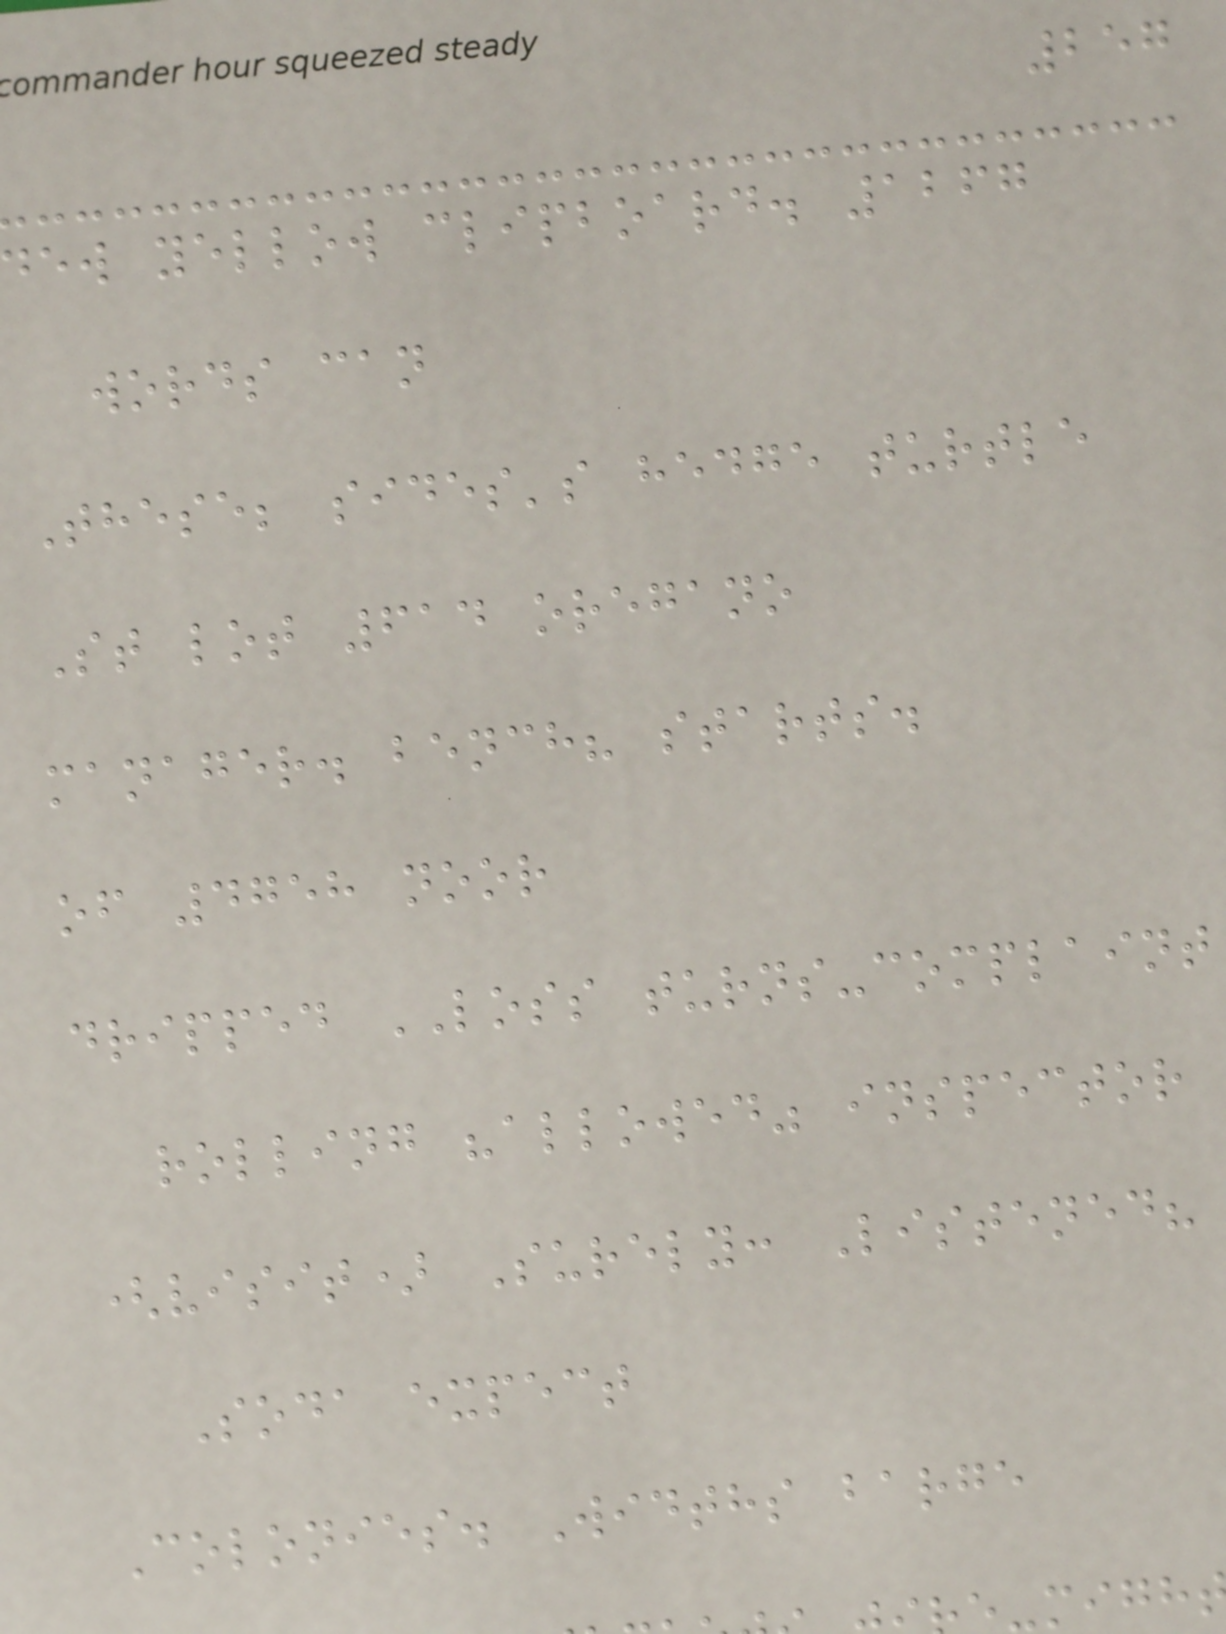257
ew yellow clipboard. 1267
words can
These; sides's hedge turtle
St lot 614 oregano
manager. bench? starts.
of 4758 noor
dripped LOSS turns-complaint
rolling "allowed" inspector
(visit) Surely: Listened?
Soda expect
Colonies. Widths barge
